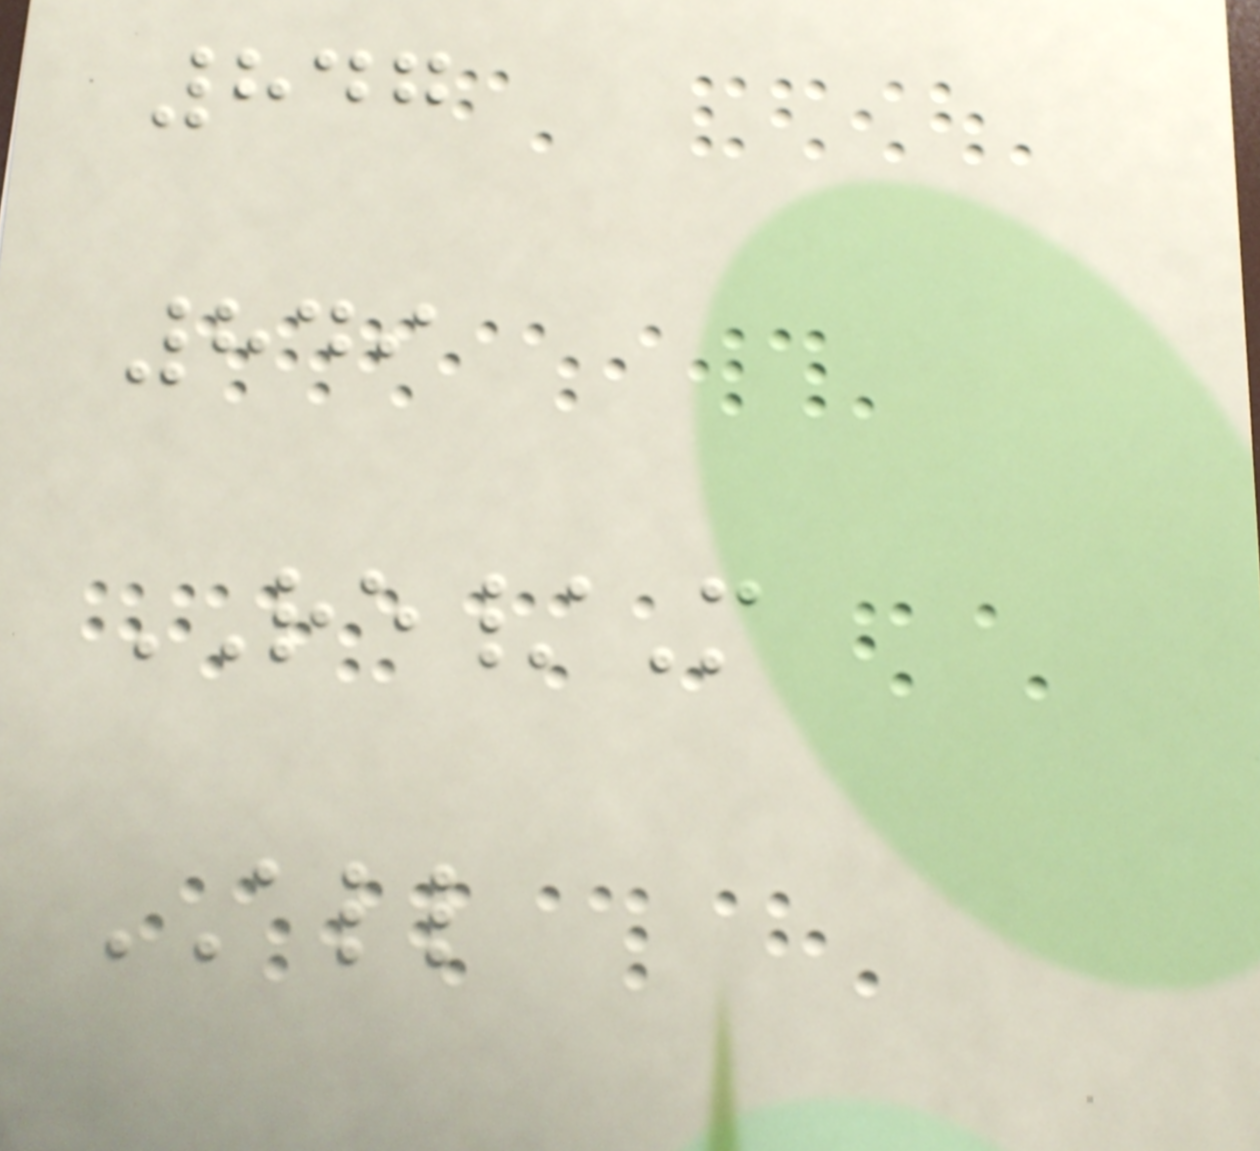847
849
RE/M
ALL
